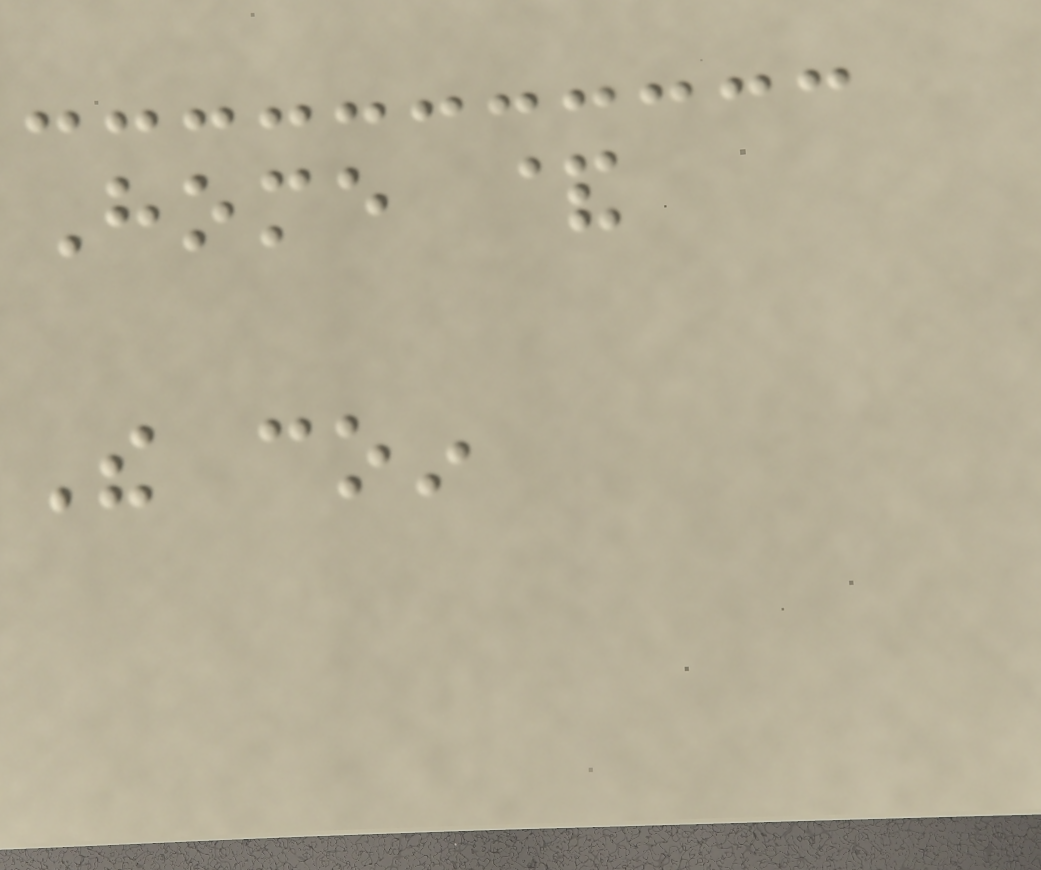Home &
The coin
